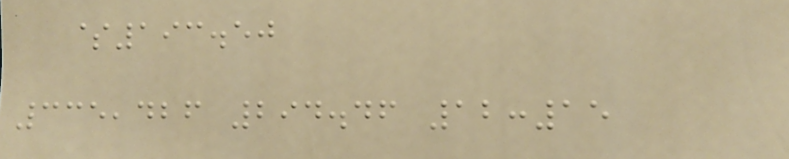$193.50
335,426 294.46 12:15
